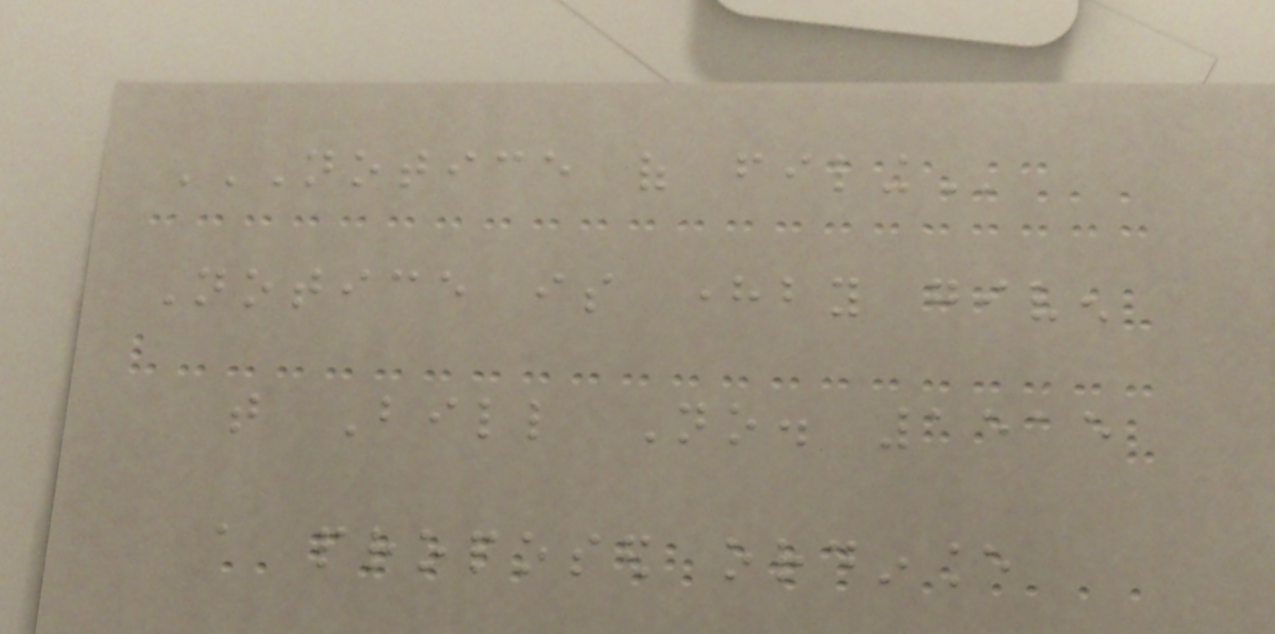NOTICE OF FILING
Notice is hereby given
that Bill No. 1515
a proposed ordinance
